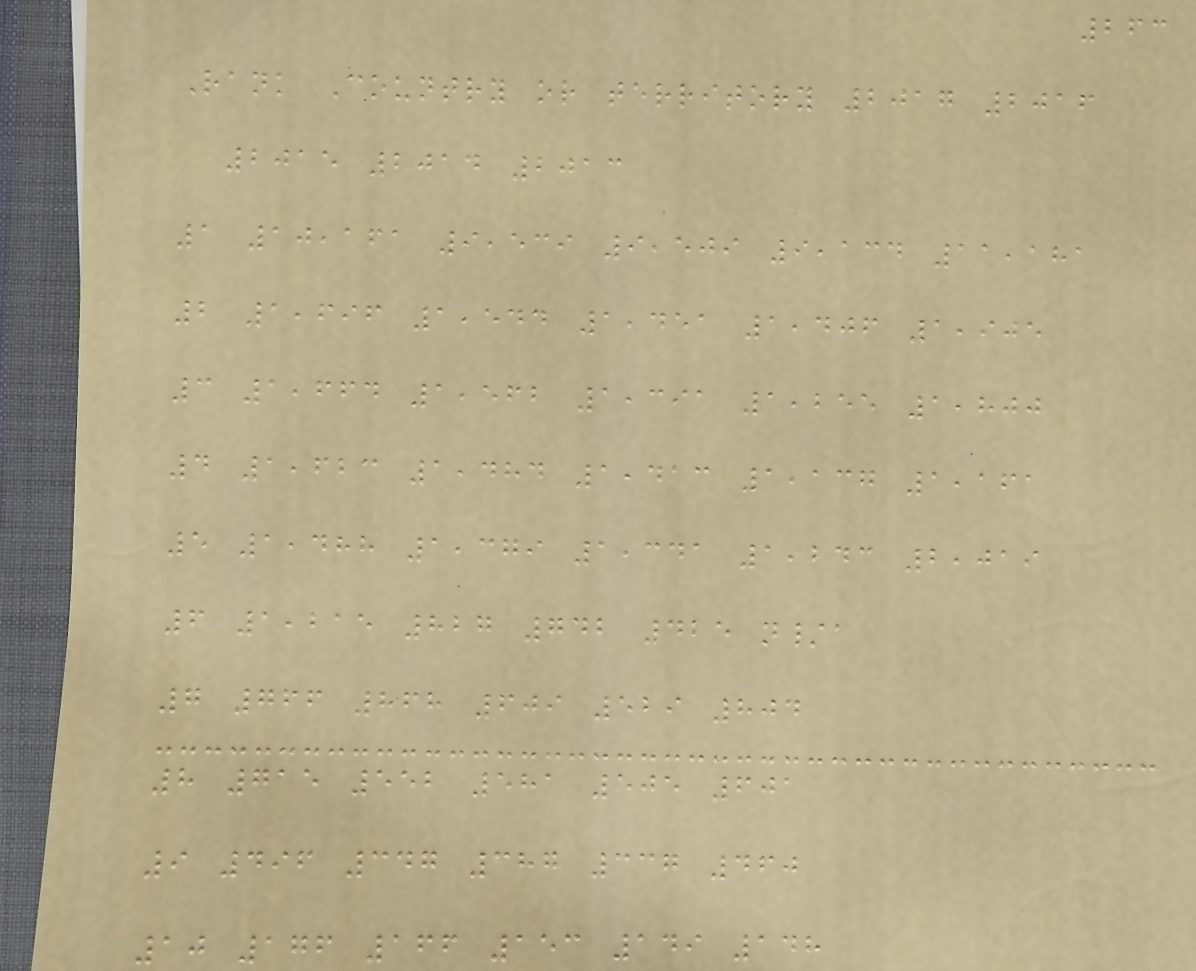263
Rank Country or territory 2017 2016
2015 2014 2013
1 10,161 9,539 9,509 9,134 11,181
2 1,696 1,544 1,451 1,406 1,905
3 1,664 1,562 1,391 1,255 1,800
4 1,623 1,484 1,413 1,137 1,161
5 1,488 1,379 1,341 1,243 2,019
6 1,215 827 742 425 n/a
7 766 868 609 529 804
8 715 552 581 505 601
9 496 347 387 337 460
10 176 166 153 149 148
